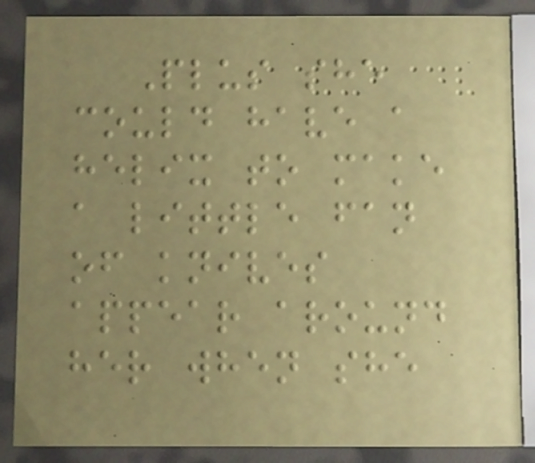Plus she
could have a
helix to make
a little fan
of knives
appear around
her when she
